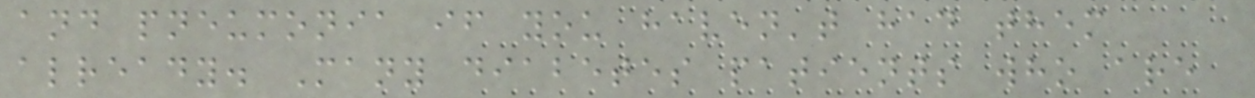and pneumonia if you haven't had them
already. Many diabetes patients who are
